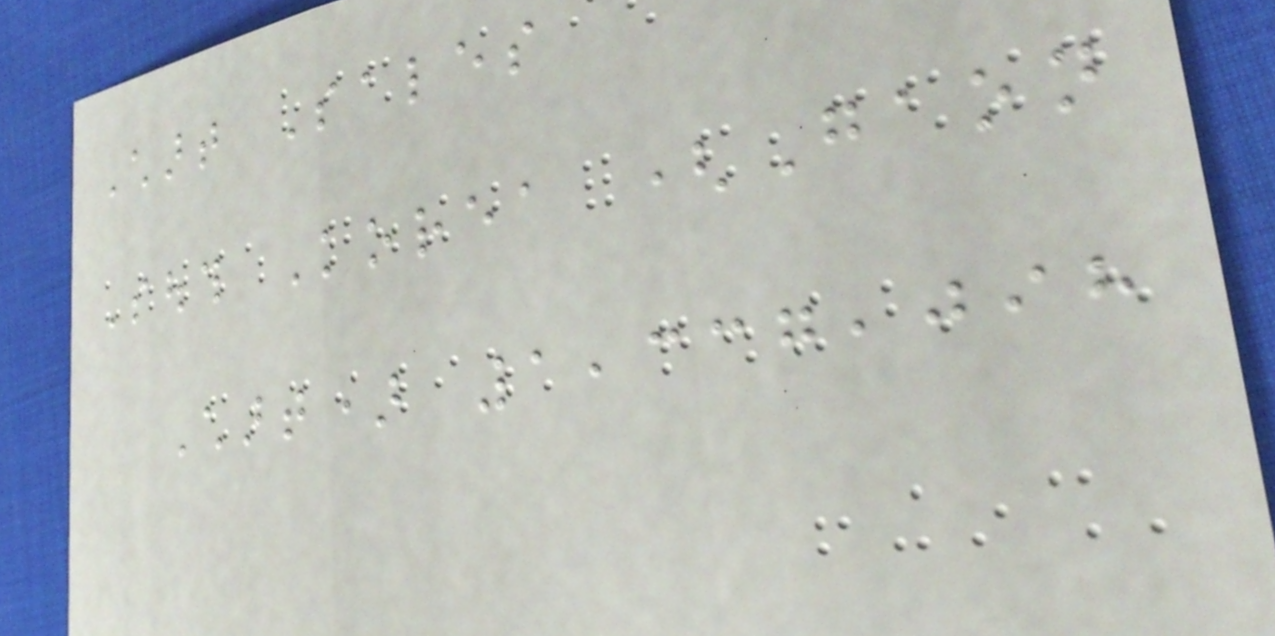Chart Sales
South Korea (Gaon
Chart) 1,337,098
